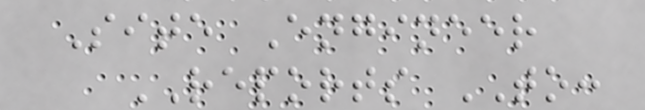Site Engineer
REPORTS TO:
